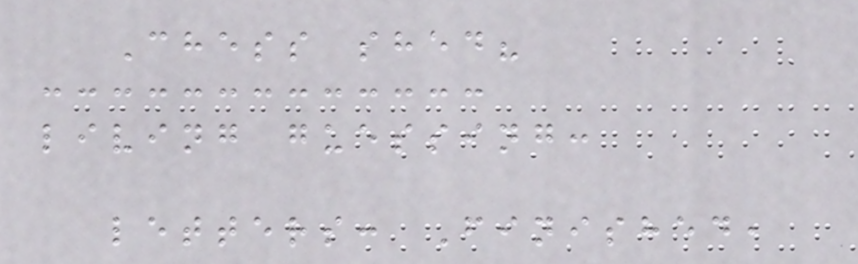Chess shed?
living guessing:
letters: Finished,
